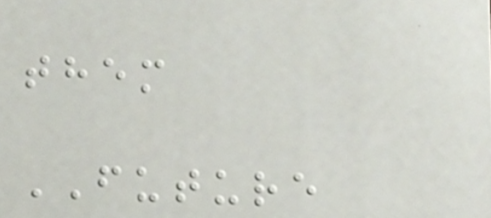them
FUTURE
